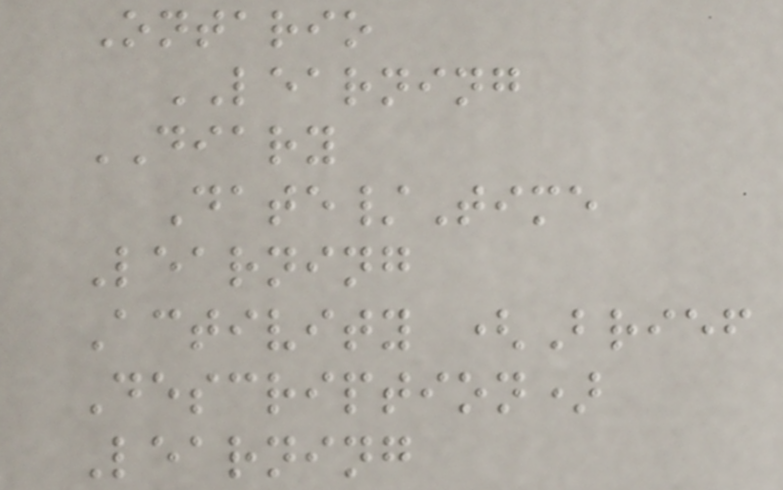Ontario
LEARNING
DIARY
Date/Time
Learning
Activity (Brief
Description)
Learning
